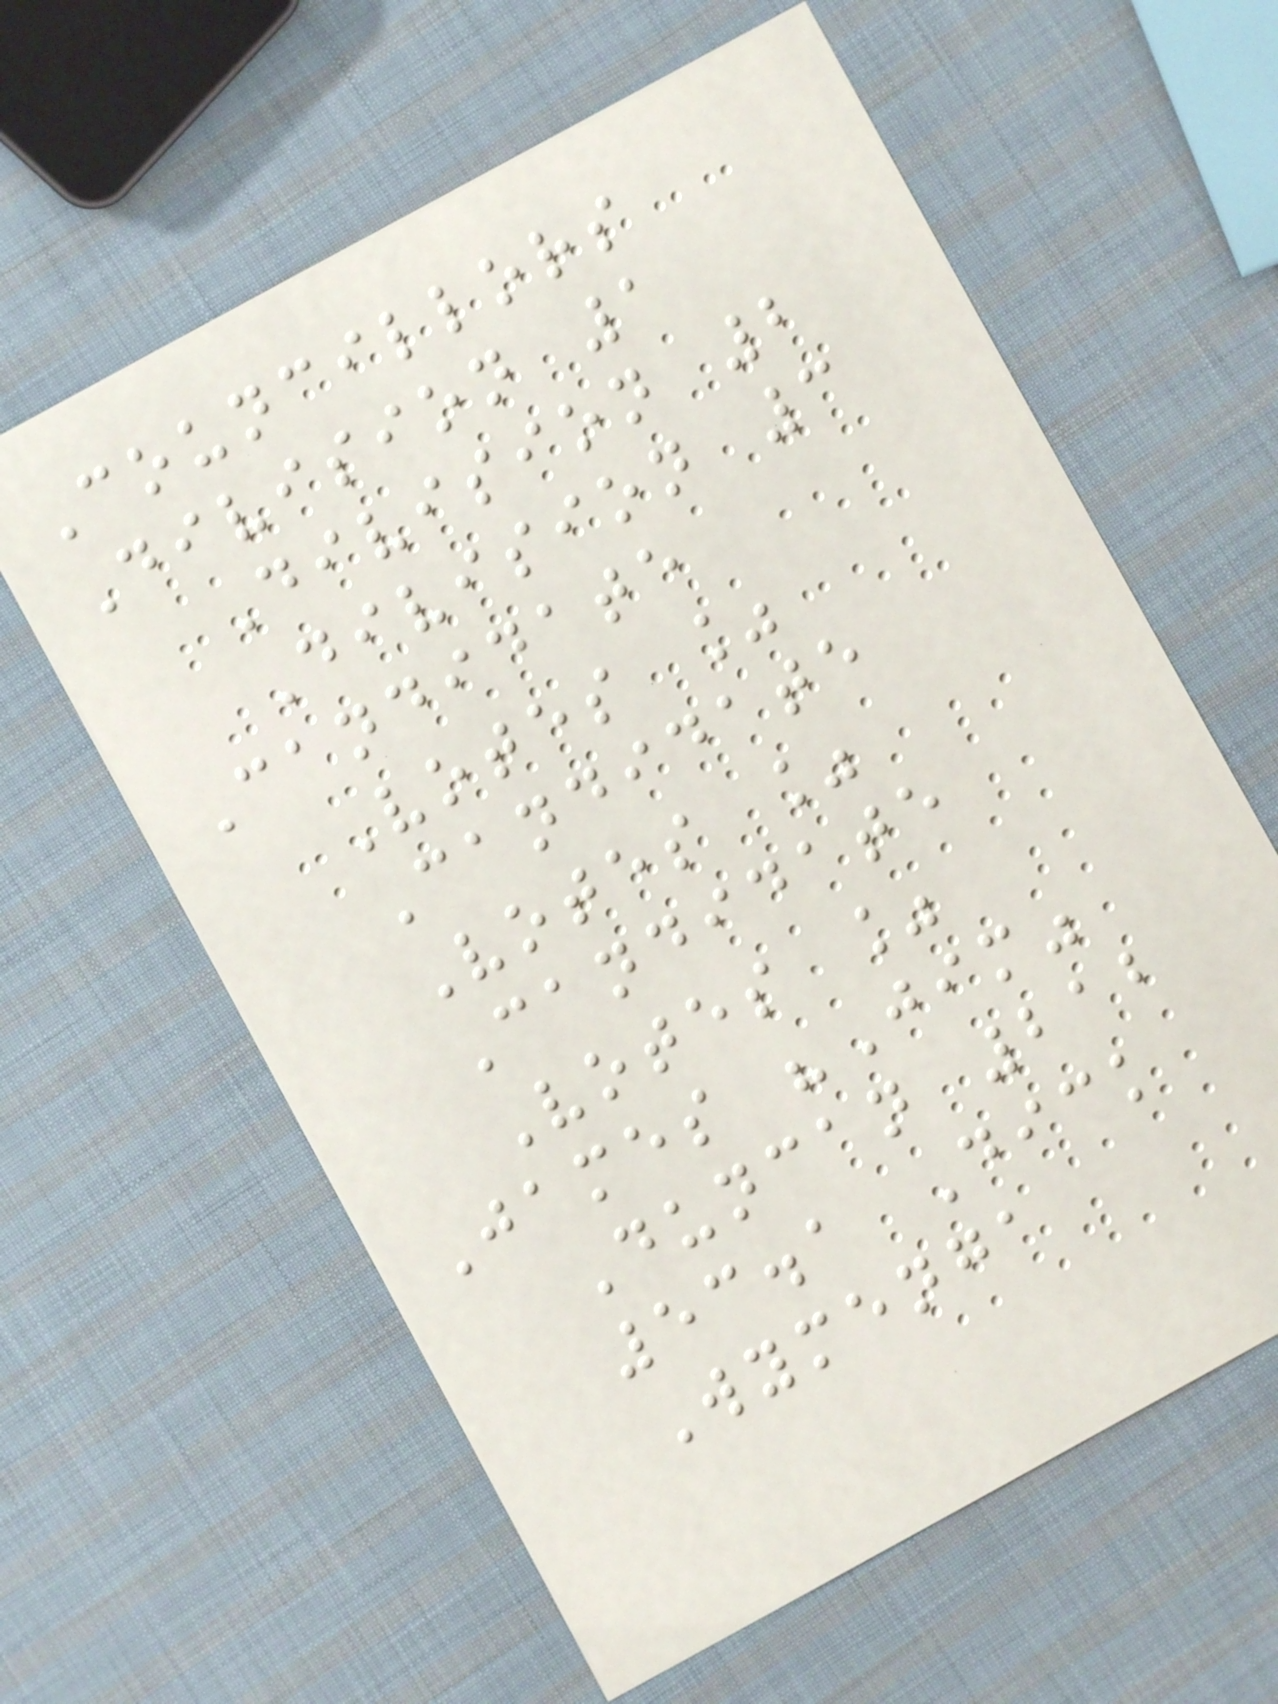Councillors
Division 1
Division 2
Division 3
Candidate
Votes %
Candidate
Votes %
Candidate
Votes %
James "Jim"
Duncan 212
53.1 Dick
Wymenga
